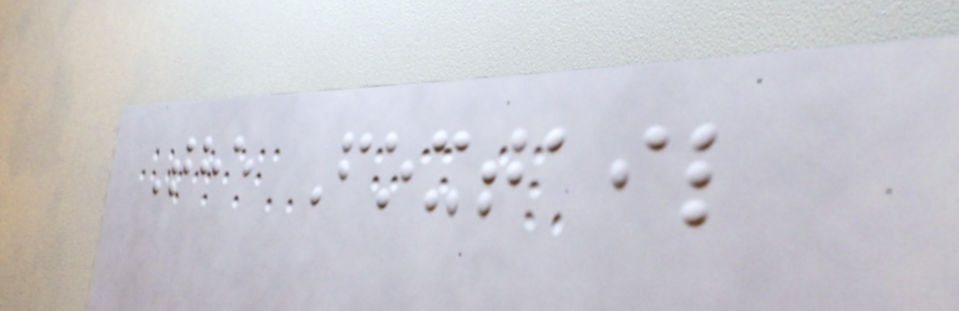The Foxtail
